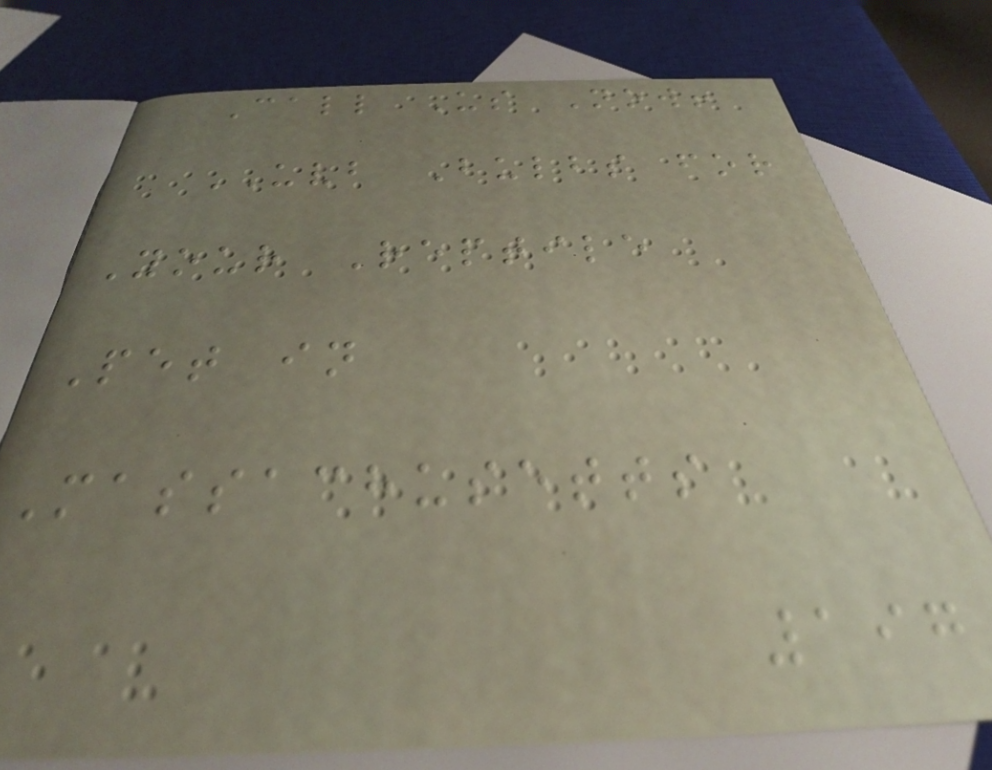Call Us Now!
UVB Bulbs for
Your Reptile
Pet in
Massachusetts
197
